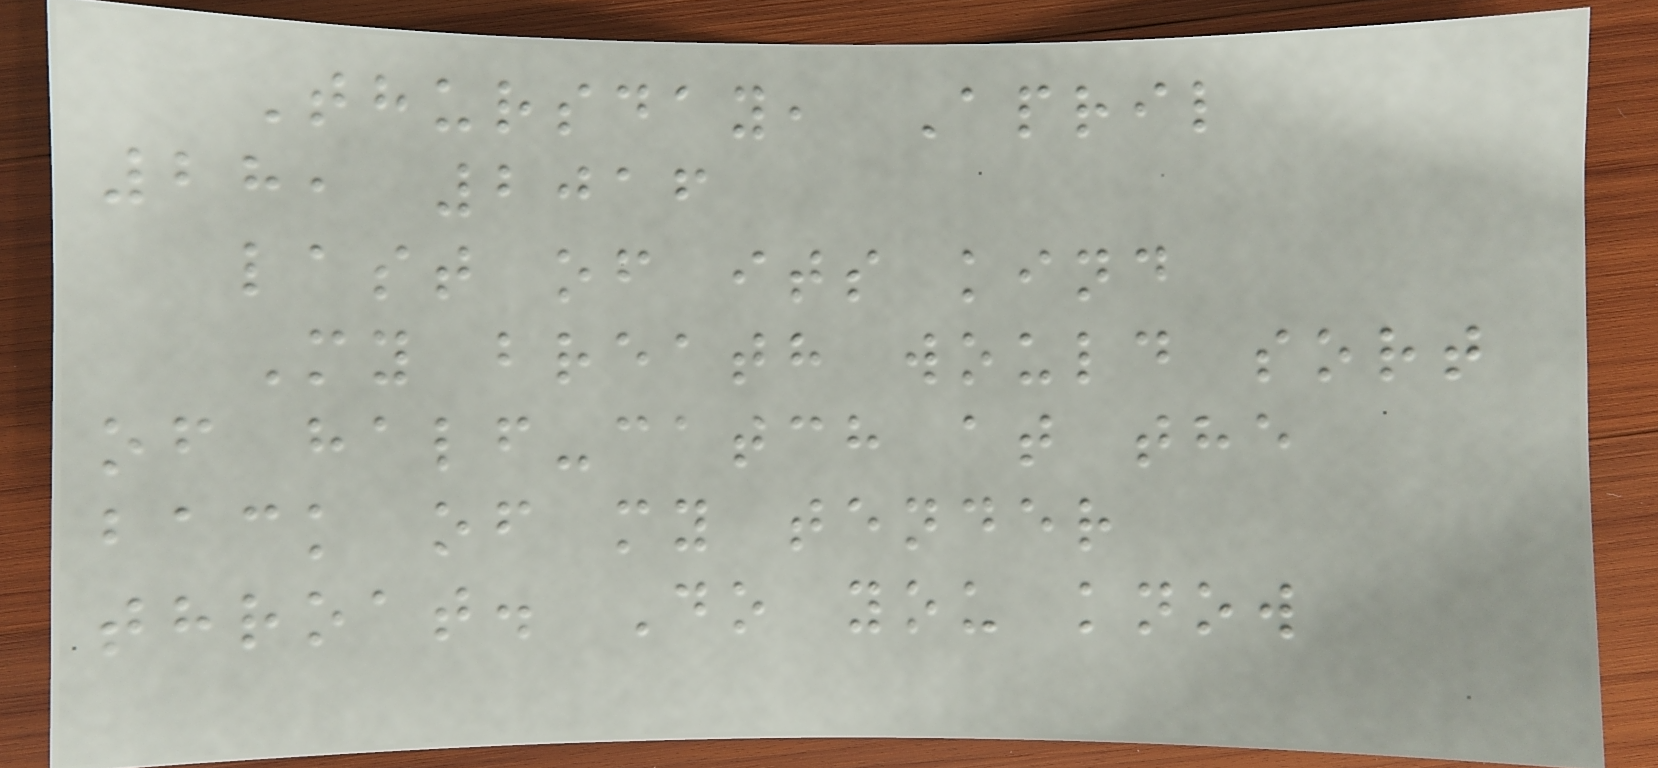Thursday, April
28, 2016
last of its kind
My breath would sort
of half-catch at the
back of my tender
throat. Do you know
